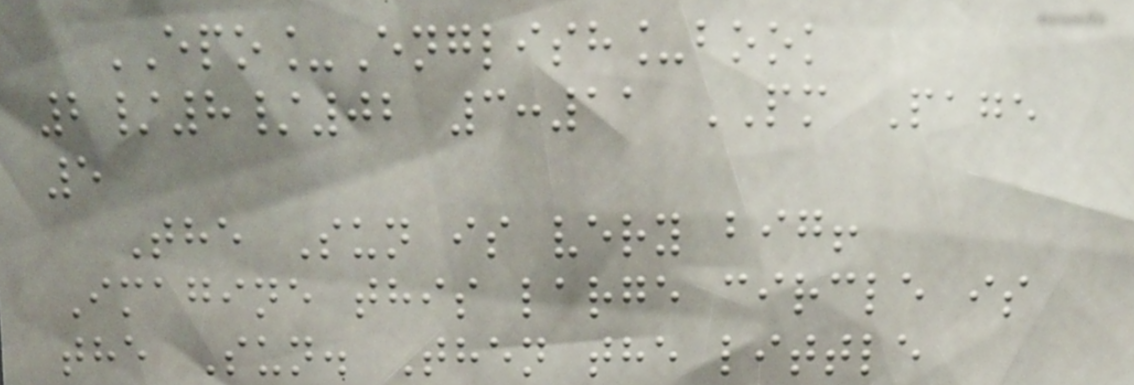EPO_English_book
2/8/02 3:11 PM Page
5
The Sun is very big!
Imagine this large circle is
the Sun. Then the little
